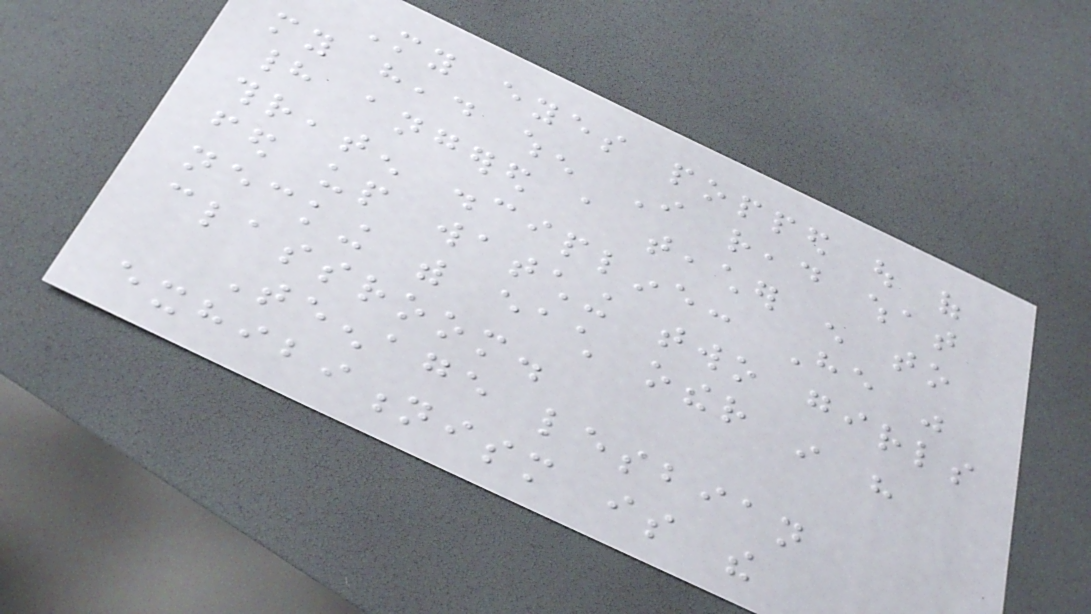My eyes popped out of
my head when I read what
had angered a teacher enough to
threaten discipline: He was
fed up watching two girls
necking with each other in his
classroom.
Teenage lesbian
exhibitionism is the
